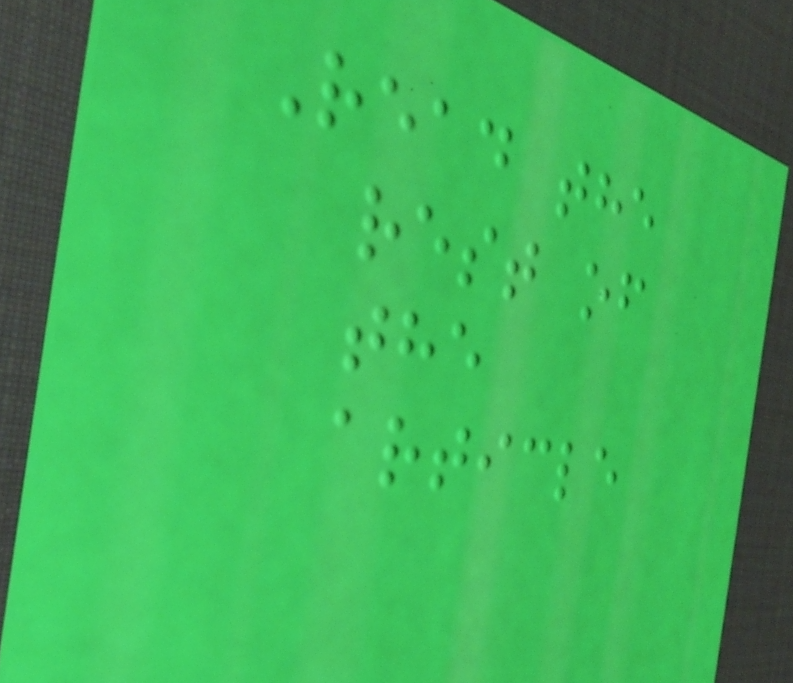Read the
rest of
the
article
